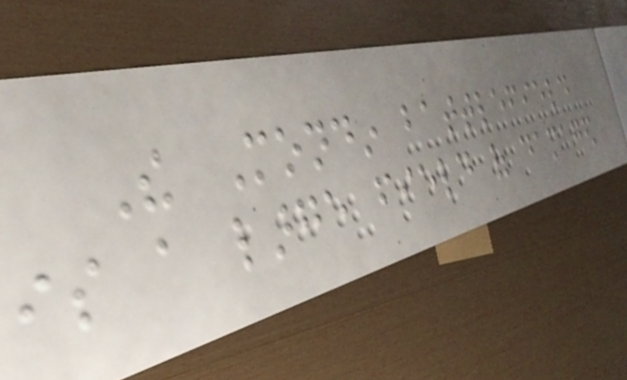The Mondin battlefield
is a large field of damaged
